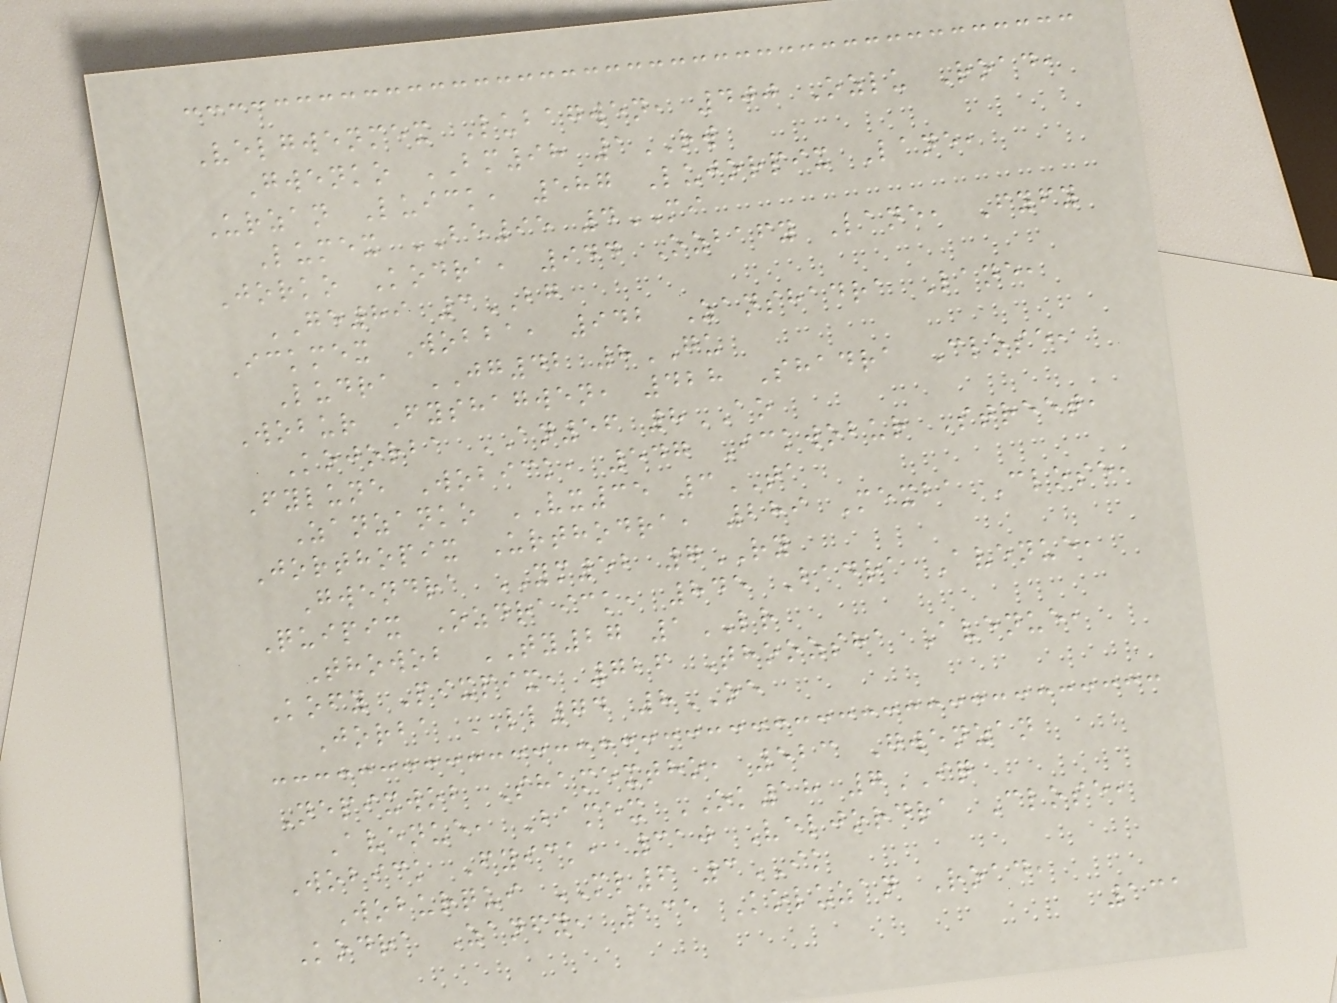Velgwenmex Lubagwen, 400 Ozlu Road,
Gwenko BM98 1RW
Urzan Luick, 587 Lujorpix Lane,
Lumex BE95 4MI
Jorko Kodra, 944 Ozbafy Lane, Fyfy
GE89 3BG
Ickmex Wobba, 942 Zanshadra Lane,
Ludra JG42 8GU
Wobur Fyshagwen, 428 Shadra Close,
Kojorba AN56 8AO
Fylune Wobick, 547 Ickwobur Street,
Zanzanko VX35 3TA
Jorthopix Urthodra, 289 Mexba Close,
Gwendra YM52 7RY
Quipix Ozdraick, 845 Badra Avenue,
Thowob TY27 1LR
Kofy Pixpix, 726 Thoozsha Avenue,
Jorba LL74 8OE
Nepixwob Shamextho, 523 Gwenzan
Avenue, Bamex OK18 7IQ
Wobick Fyick, 310 Veljordra Close,
Woburqui ML6 3IK
Kodra Zanfy, 135 Koluzan Road,
131
